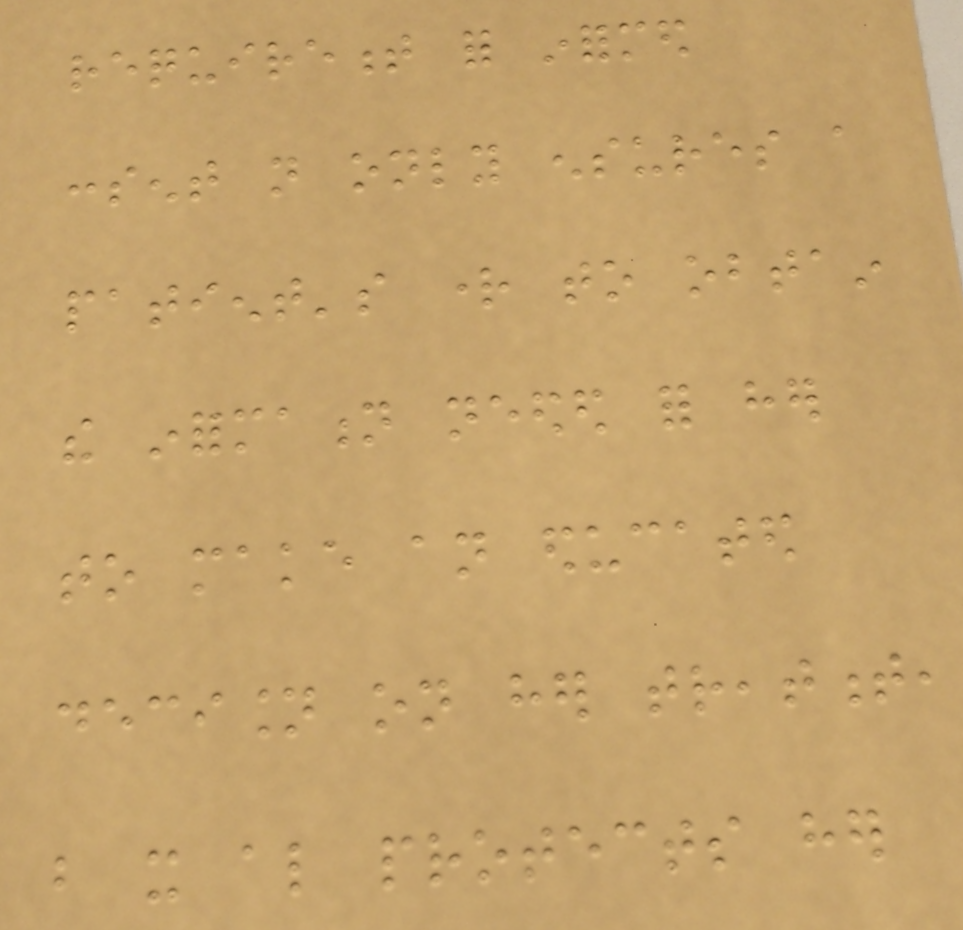requirement for informed
consent not only ensures a
patient's right to obtain
the information needed for her
to make an educated
decision on her treatment,
but it also protects her
